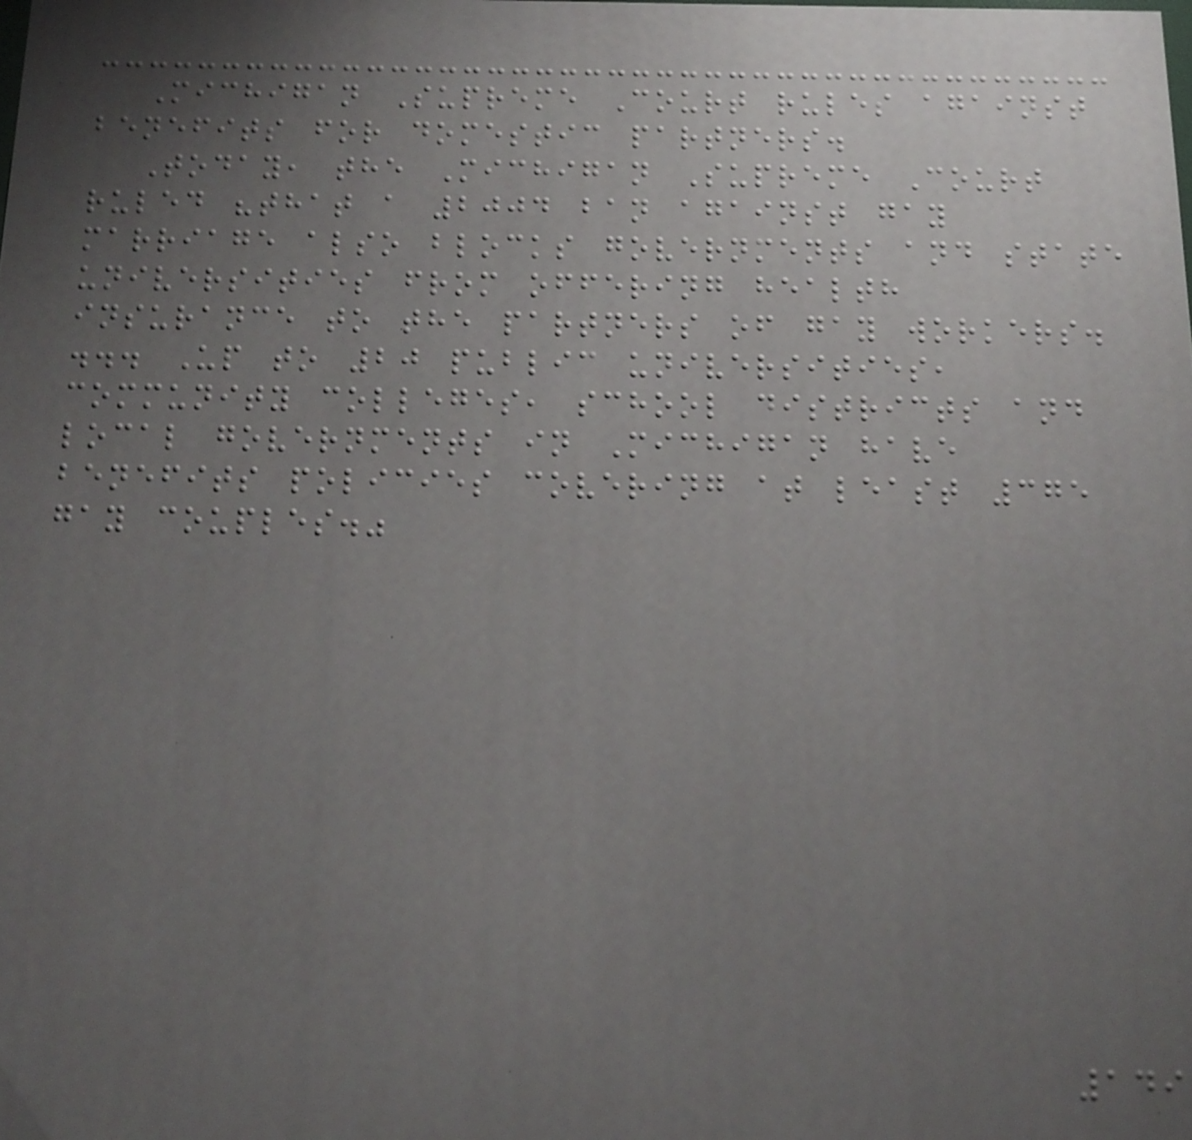Michigan Supreme Court rules against
benefits for domestic partners.
Today, the Michigan Supreme Court
ruled "that a 2004 ban against gay
marriage also blocks governments and state
universities from offering health
insurance to the partners of gay workers.
... Up to 20 public universities,
community colleges, school districts and
local governments in Michigan have
benefits policies covering at least 375
gay couples."
149
